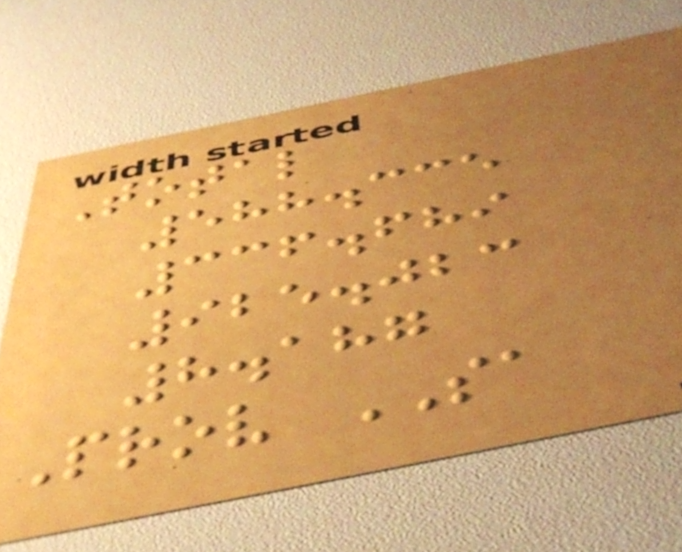Total
588.335
336.689
925.023
8.187
Prov SA
